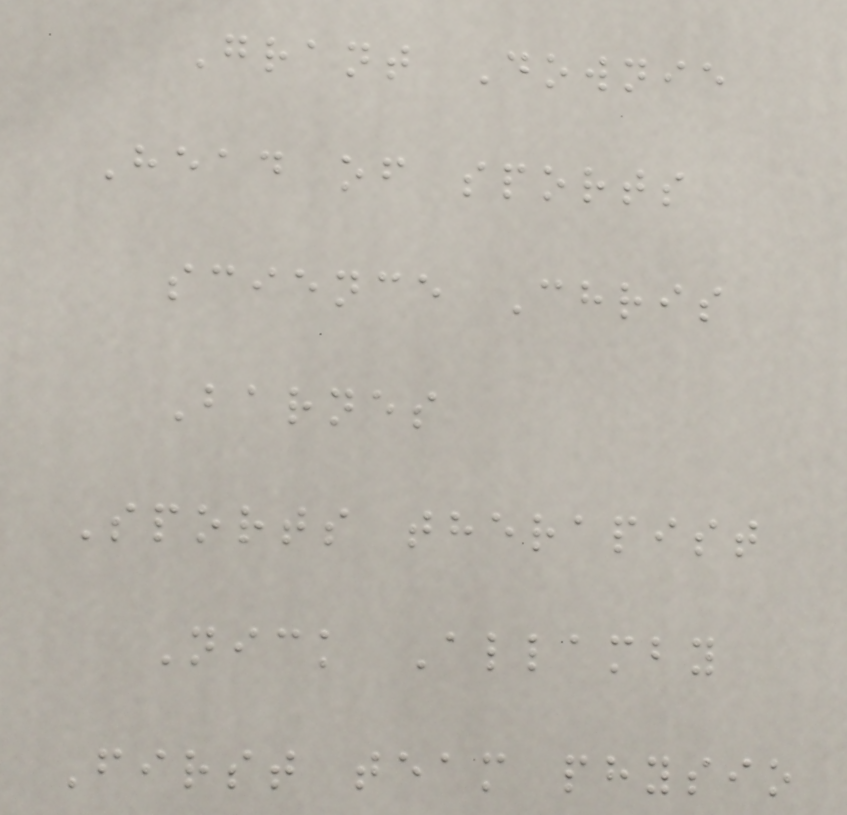Grant Downie
Head of sports
science Chris
Barnes
Sports therapist
Nick Allamby
First team physio
